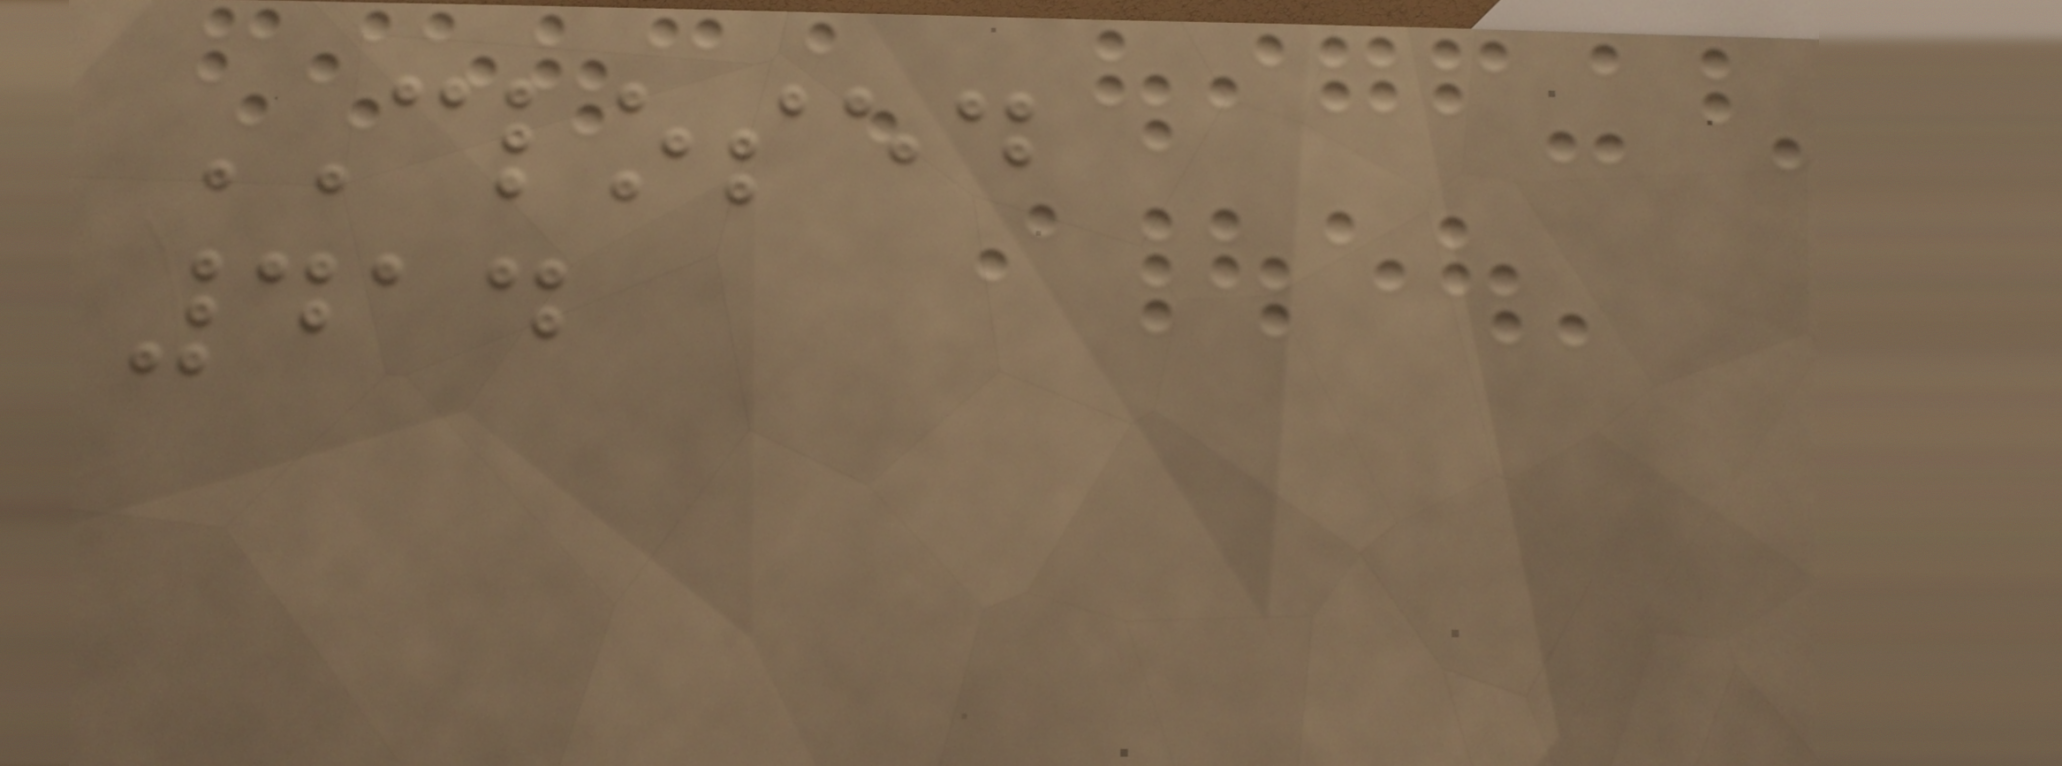CLOSED
414
